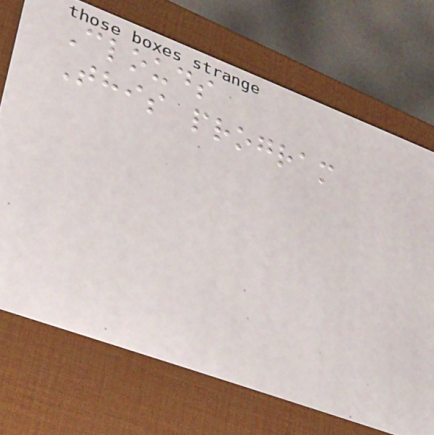Clouds
This program
